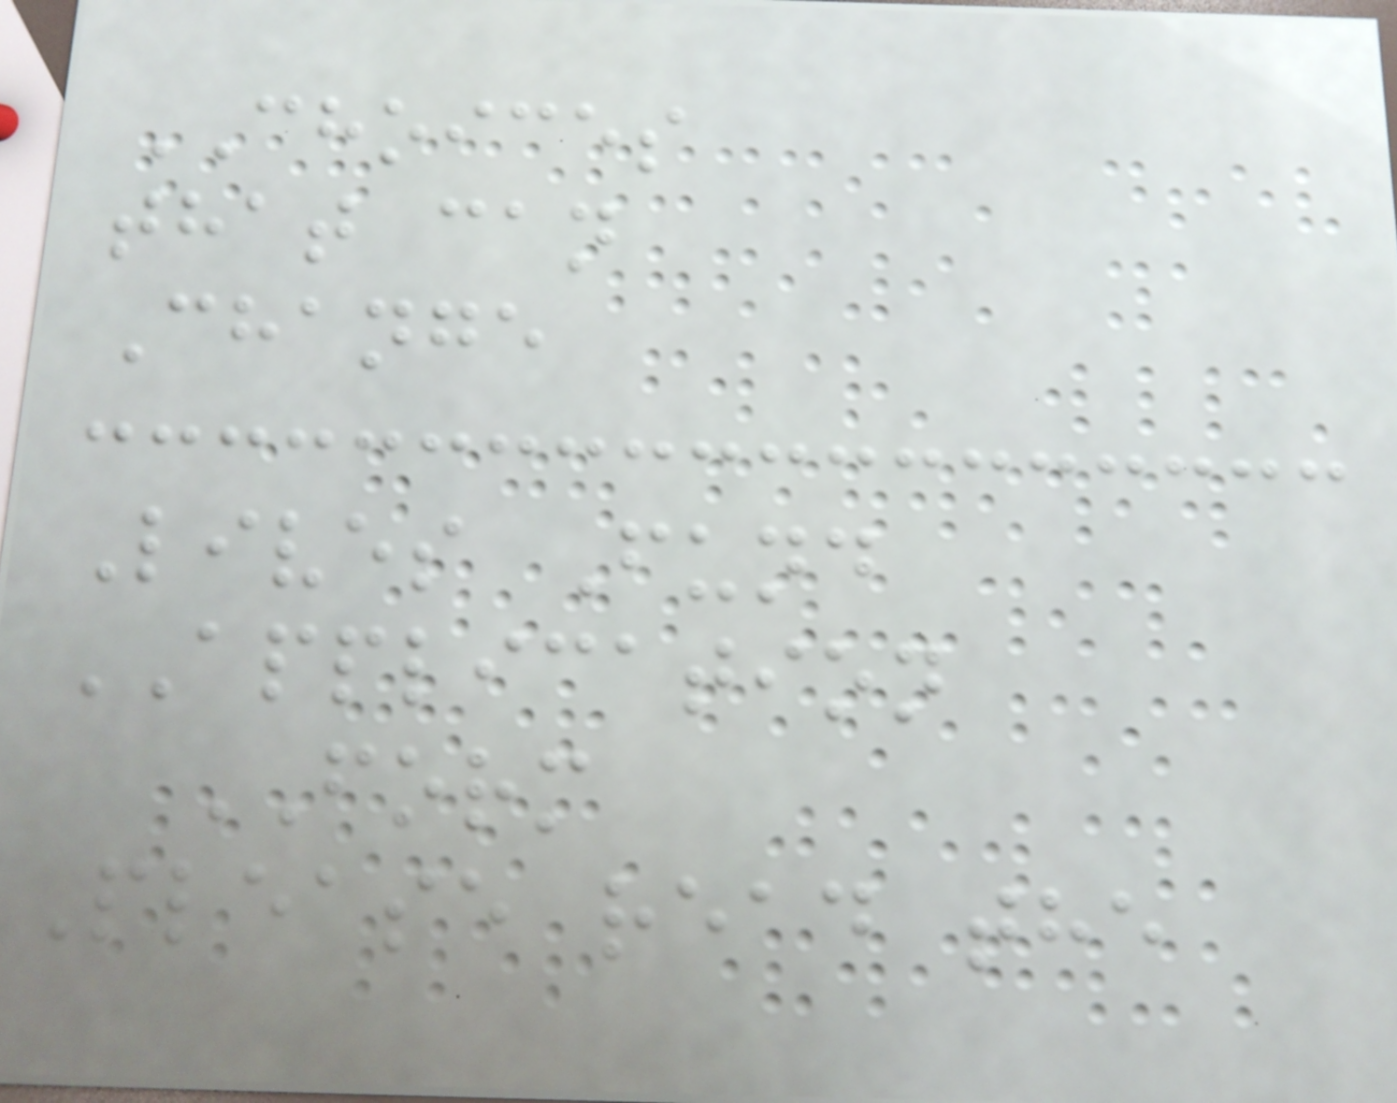CHOICES
that can
Change
Lives Fund
APPLICATION
FORM
Please read the
